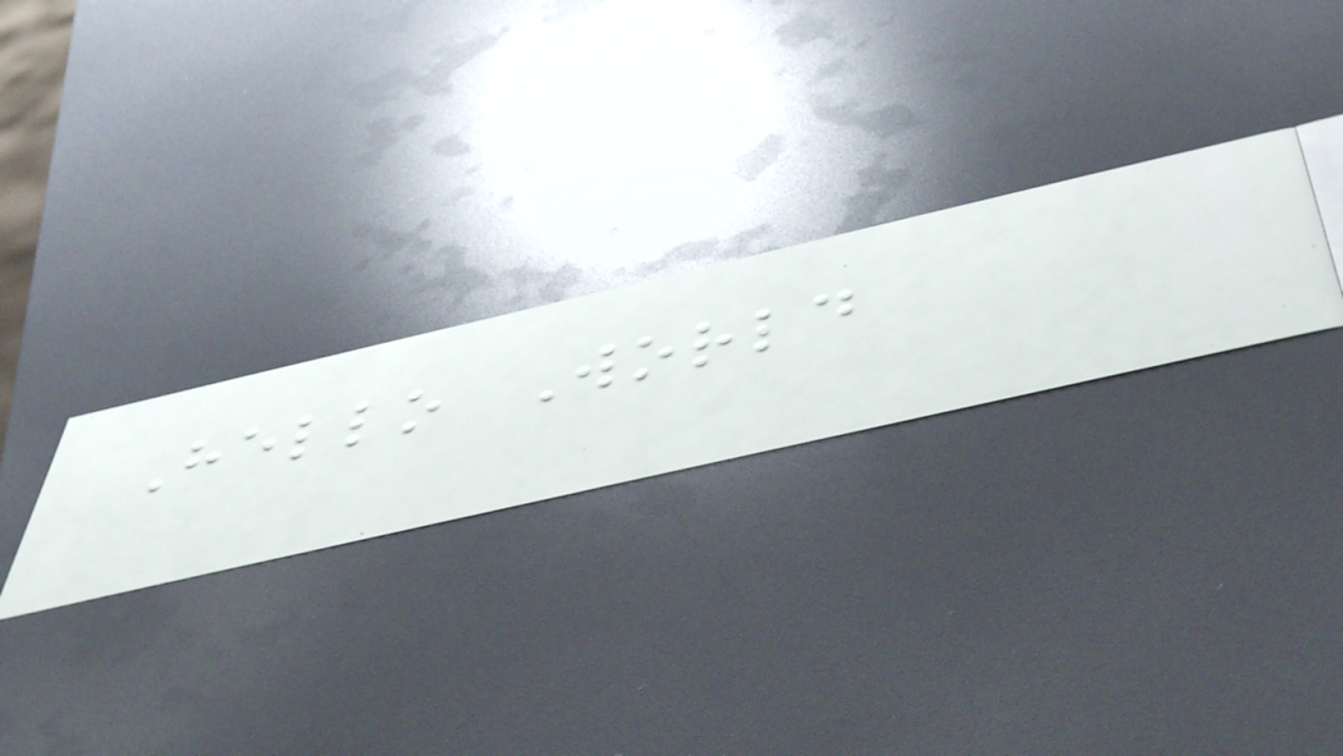Hello World
